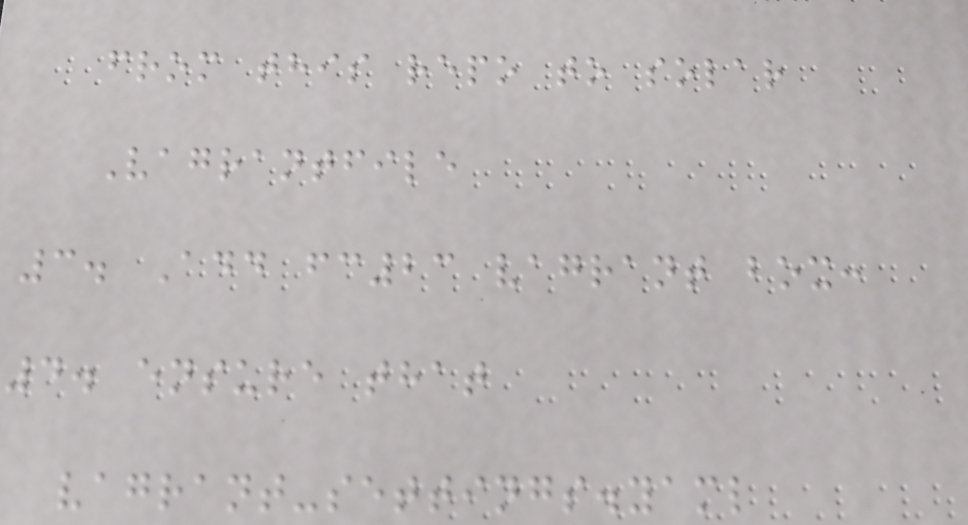from this repo to solar
Vagrantfile
3. Add fc23 vagrant box:
4. ensure that
vagrant-settings.yaml
